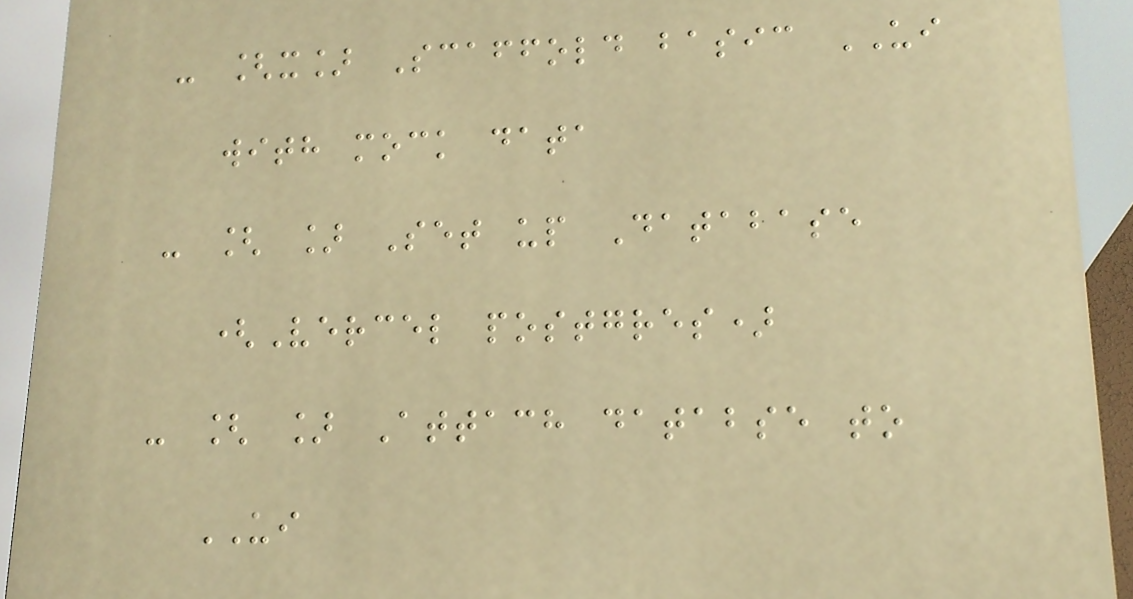- [x] Scaffold basic UI
with mock data
- [ ] Set up Database
(Vercel postgres)
- [ ] Attach databse to
UI
